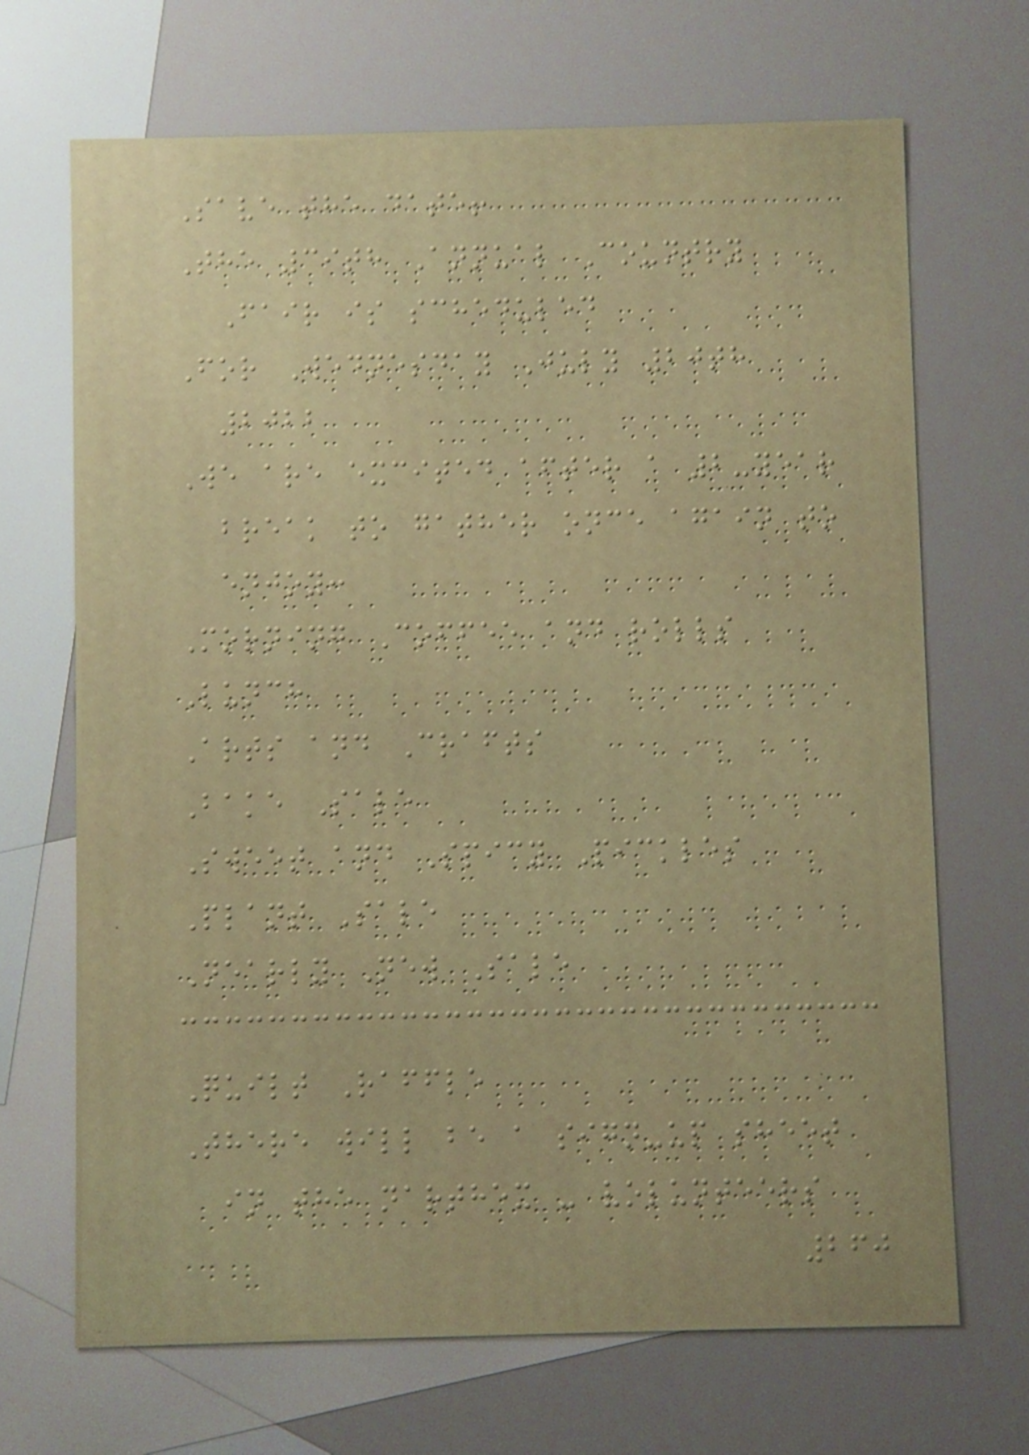Save the date!
The 39th Annual Country
Fair is scheduled
For Wednesday July 20th
2022
We are excited after a 2-year
break to gather once again to
enjoy:
Morning Coffee and rolls
Lunch
Arts and Crafts
Bake Sale
Sweet and Spicy Pickles
Plant Sale
Nearly New Sale
Quilt Raffle
There will be a sign-up sheet
in the narthex - volunteers
260
